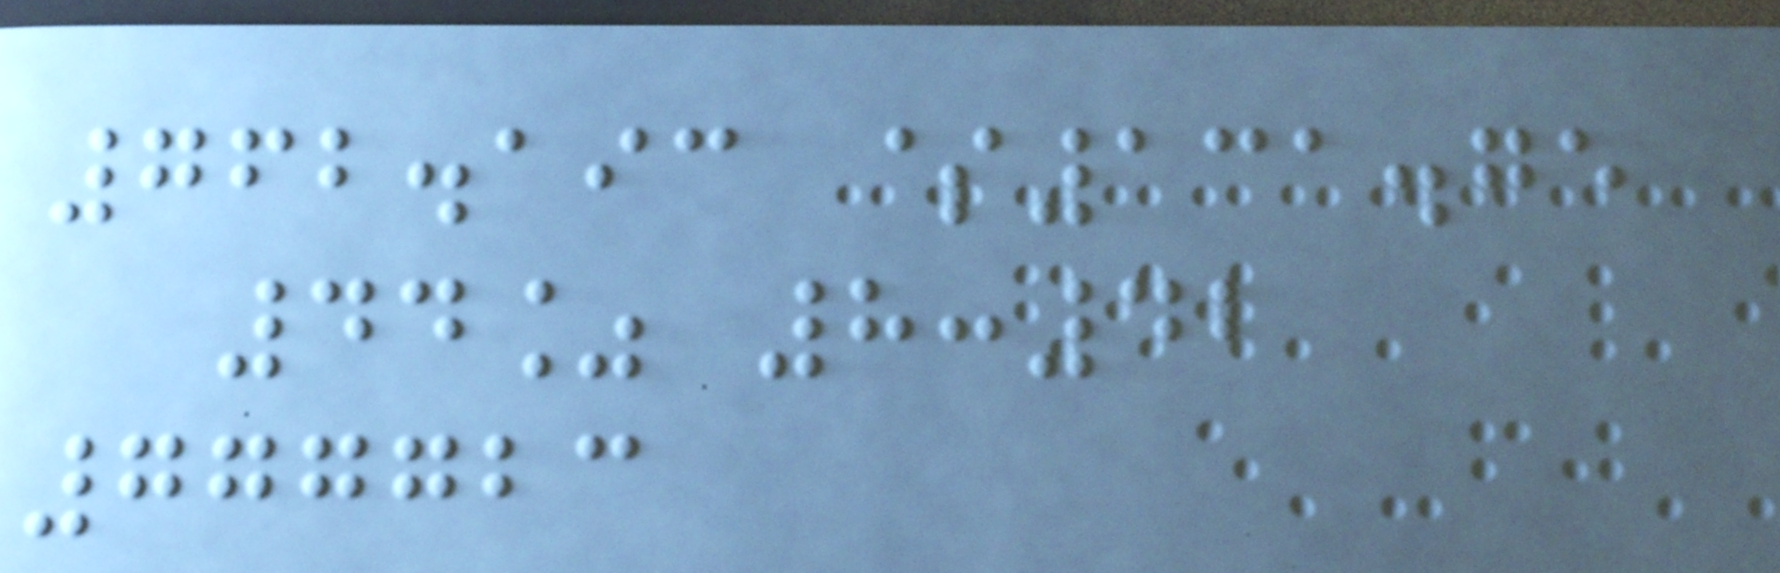762.193 $131.75
44% 8:42
777723
